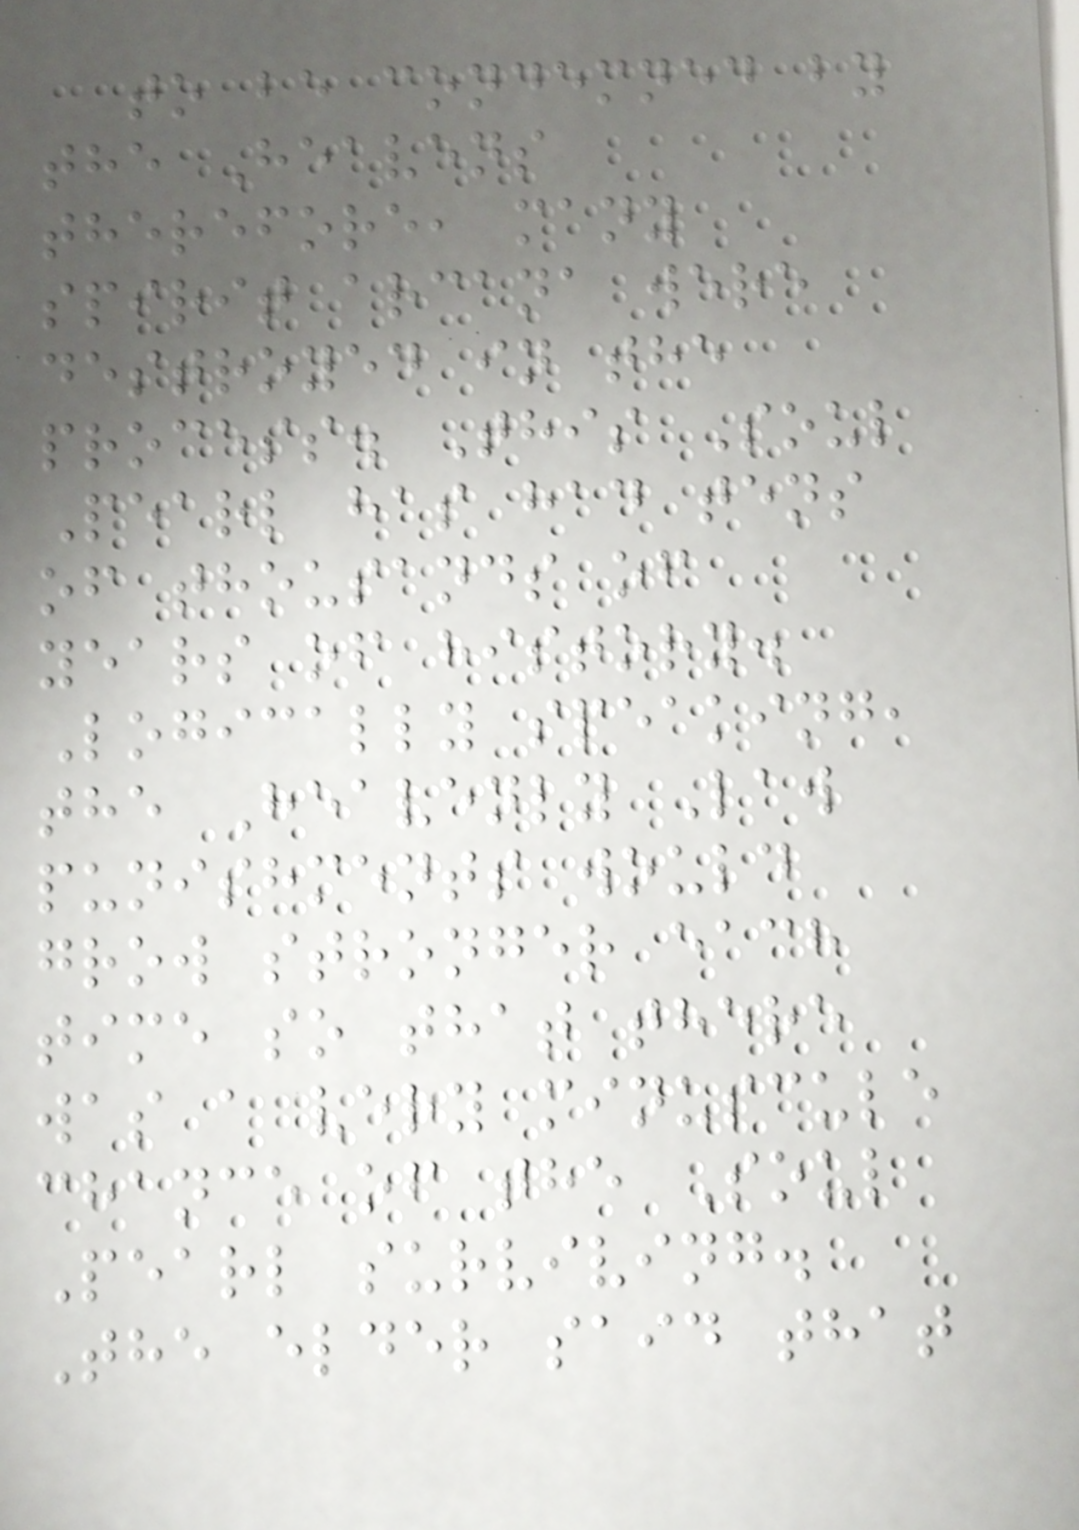to be condemned by
the Heavens
therefore, many
spirit arcana were
destroyed in the
process. This Soul
Pearl has had tens
of thousands of
years of history.
Logically speaking,
the Heavenly Law
punishments would
grow stronger each
time so that there
was a very minuscule
chance of the Soul
Pearl surviving.
The elder said that
